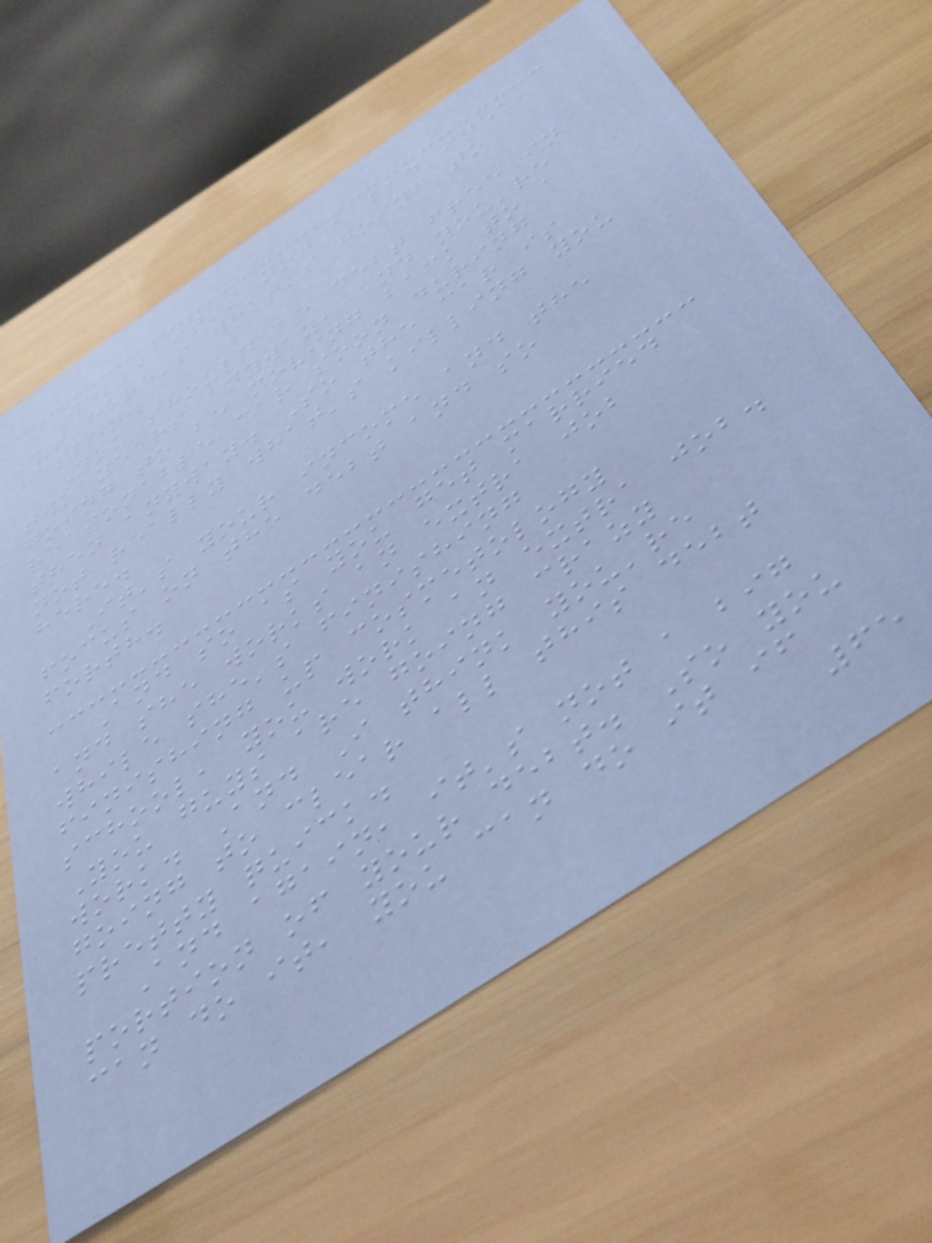Well, it's not a bad idea,
but here's what's going to
happen.
You should be debt free in
two years anyway, and you're
going to be moving back to a
reasonable car soon during
then anyway. So the car is
not really what's killing you
here.
It's your income and the
focus on the debt and so
forth.
And so as you get married
and she works an extra job
while she's finishing
finishing up cosmetology
school, you work an extra job.
You guys are going crazy
work. And I think you're
going to clear all this debt
pretty quick.
And again, it's not a big
portion of your debt. So you
can do it, you can do it if
65
